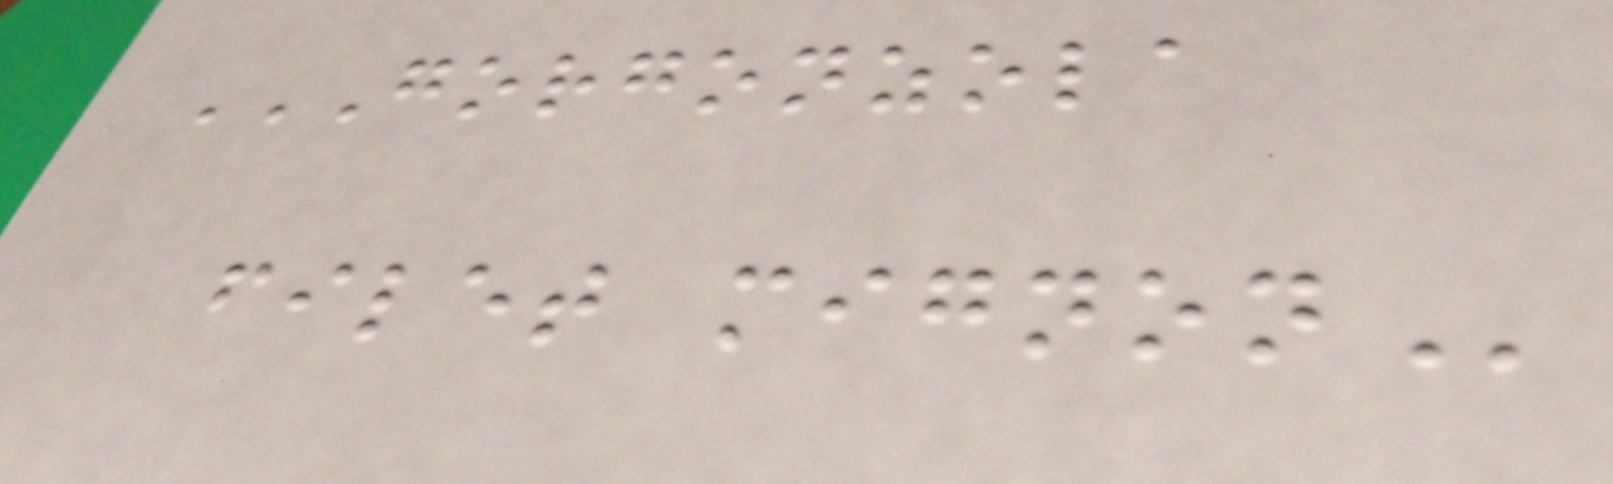GORGONZOLA
FILET MIGNON
